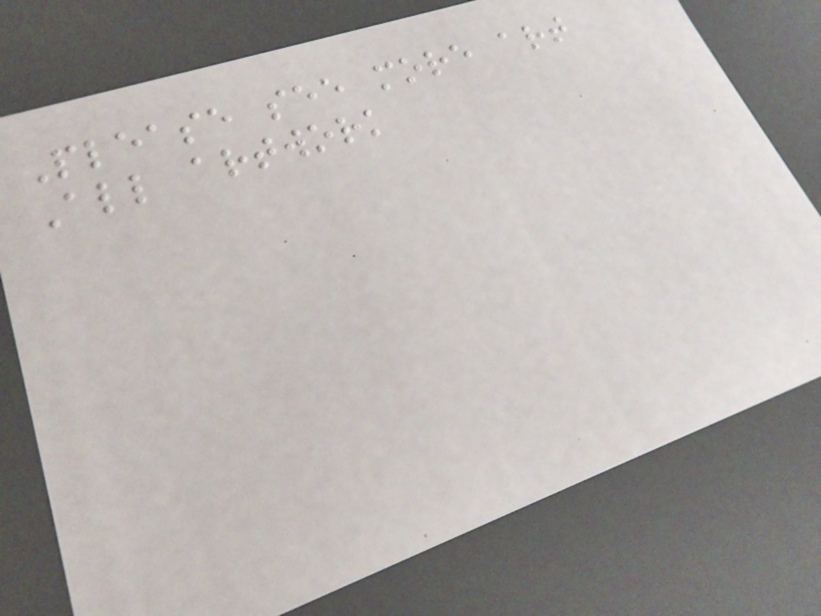Please see more art
All artwork
